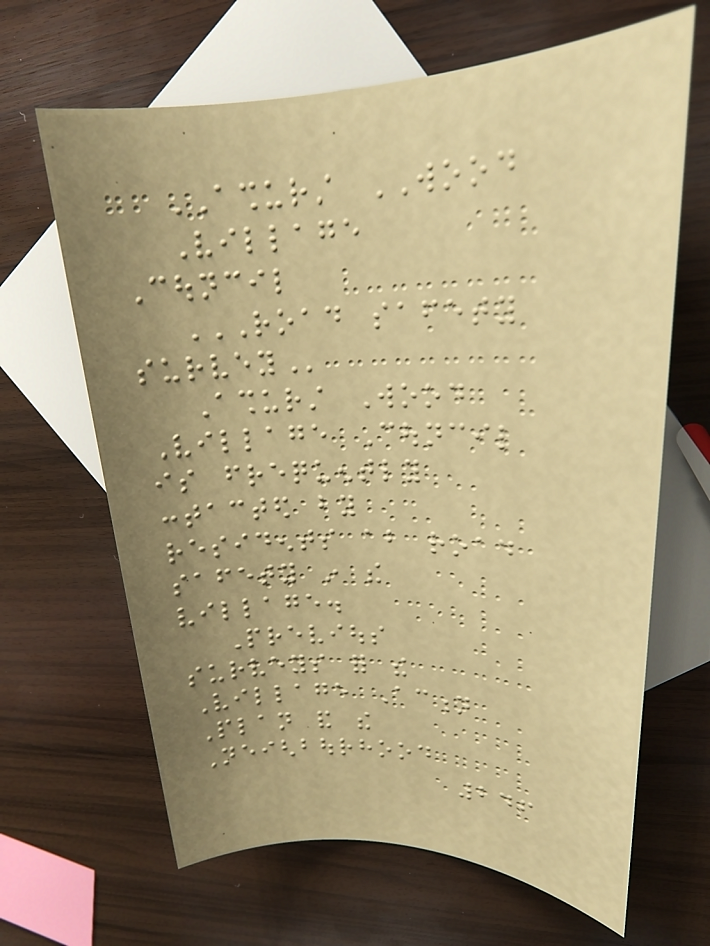ASHURST WOOD
Village
Council
ROAD SAFETY
SURVEY
Ashurst Wood
Village Council
is frequently
contacted by
residents about road
safety in the
village.
Previous
surveys for the
Village Action
Plan and the
Neighbourhood
246
